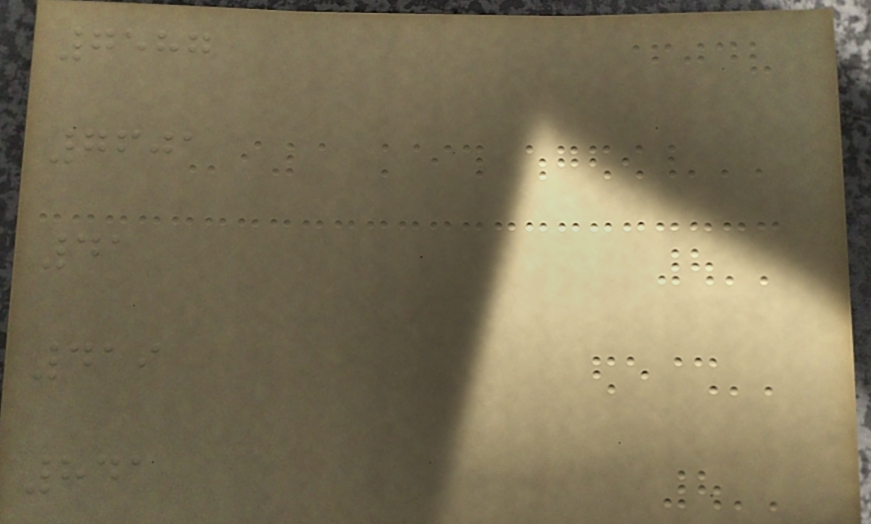7587
7601
41
419
841
